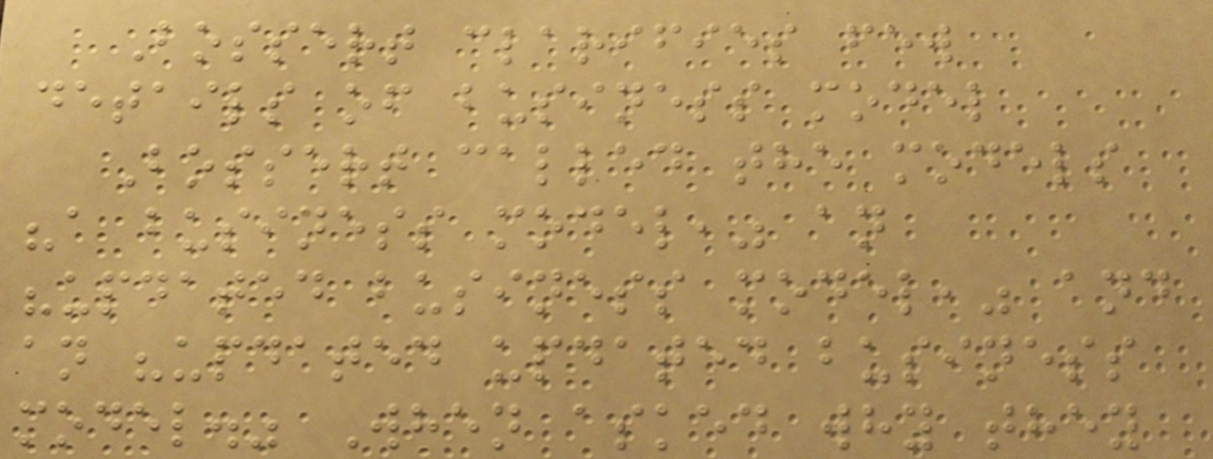Bossert clarifies few
details of business model
Bossert called the models
"a business model," an
"updated business model," and
an "updated updated business
model." When asked why they
